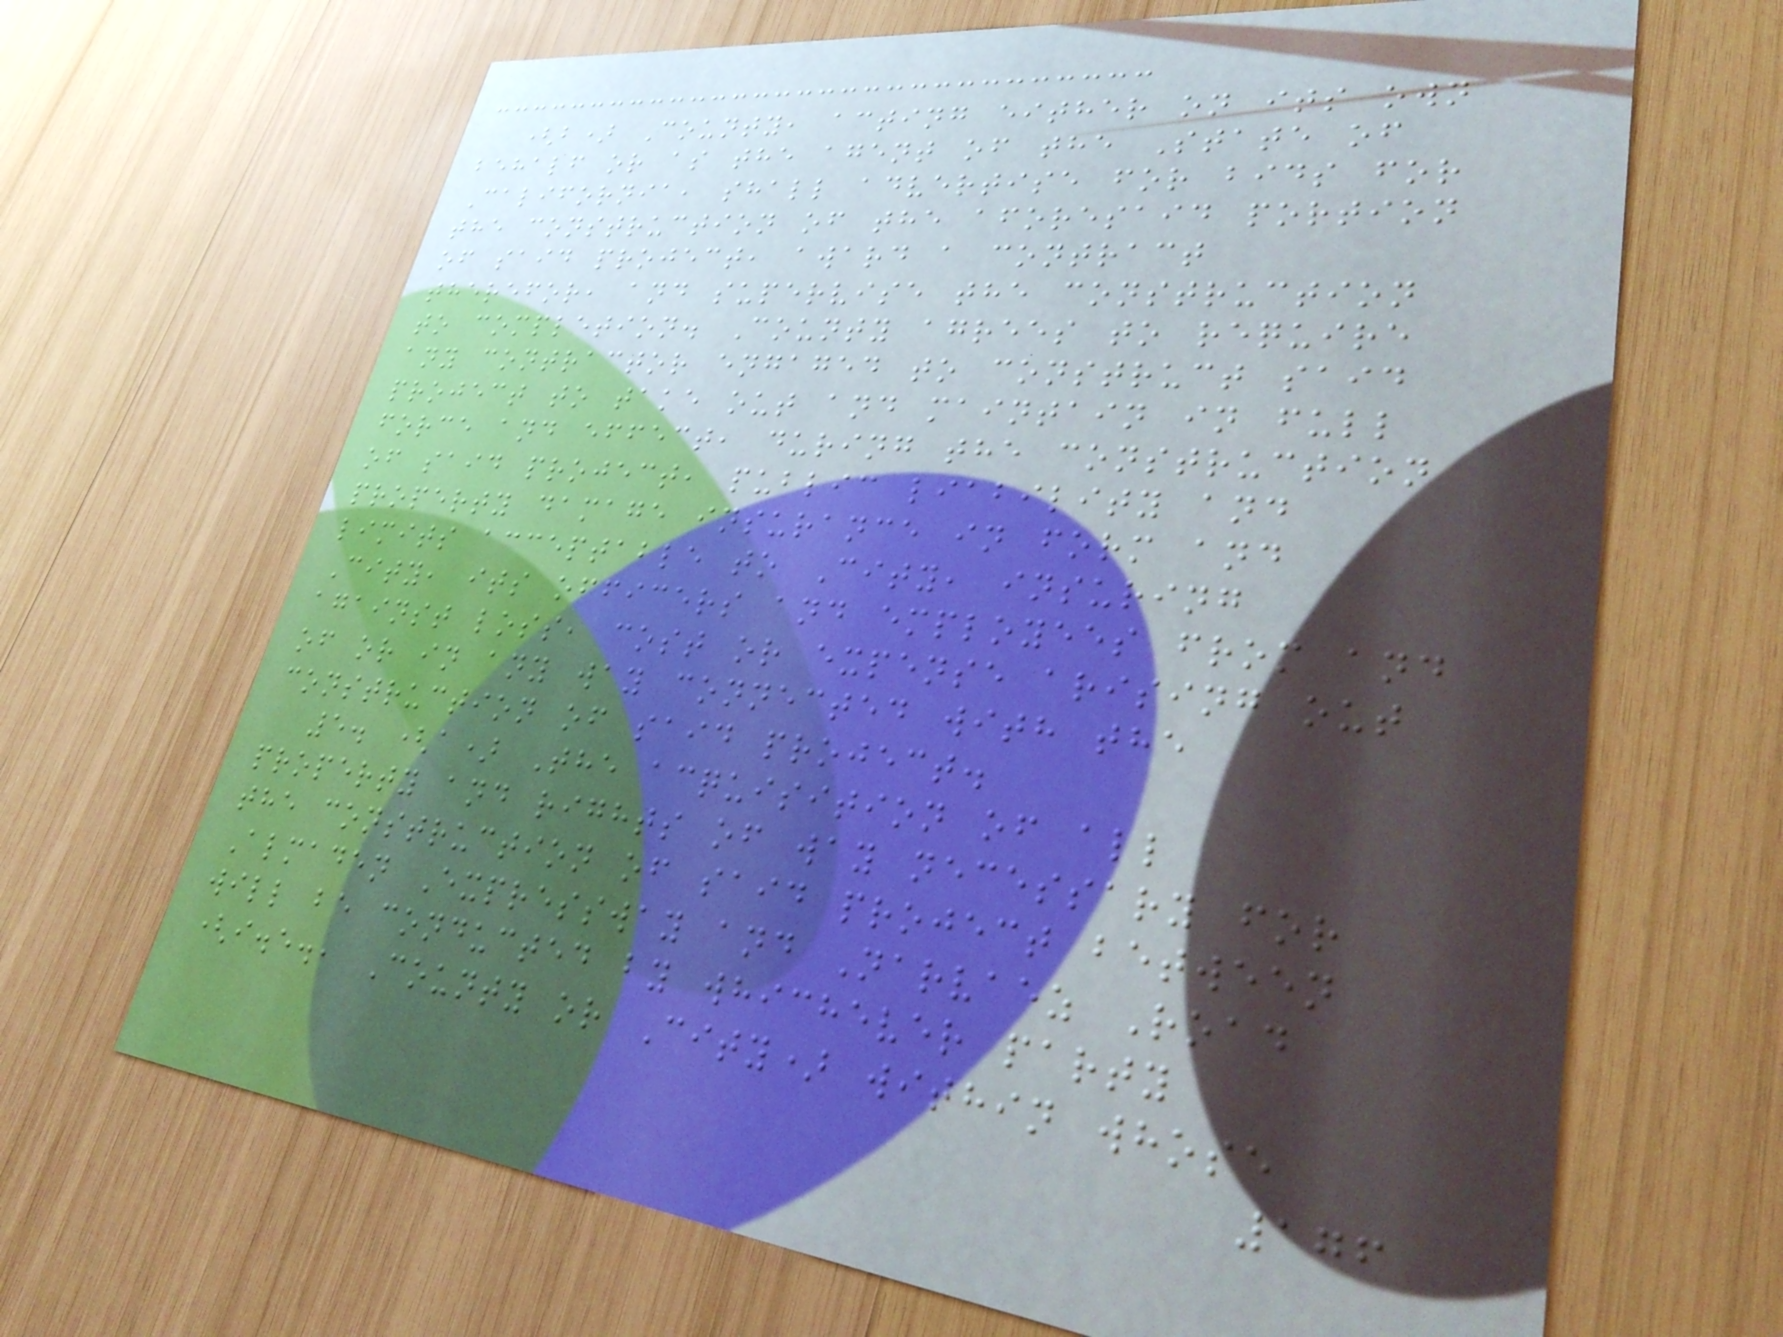(b) County, acting either on its own
behalf or as the agent of the State of
California, shall advertise for bids for
the construction of the aforesaid portion
of said project, award a contract
therefor, and supervise the construction
to completion. County agrees to require
any contractor engaged to construct said
project to take out and maintain in full
force and effect, during the construction
of said project, public liability and
property damage insurance in form and
limits acceptable to City, insuring
City, its officers and employees from and
against loss, cost or expense arising out
of or in any way connected with the
construction of said project.
5. (a) The acquisition of all
property and rights of way necessary for
the construction of said project between
Almaden Expressway and Narvaez Road
will be conducted by whichever party
(i.e., County or City) within whose
176
